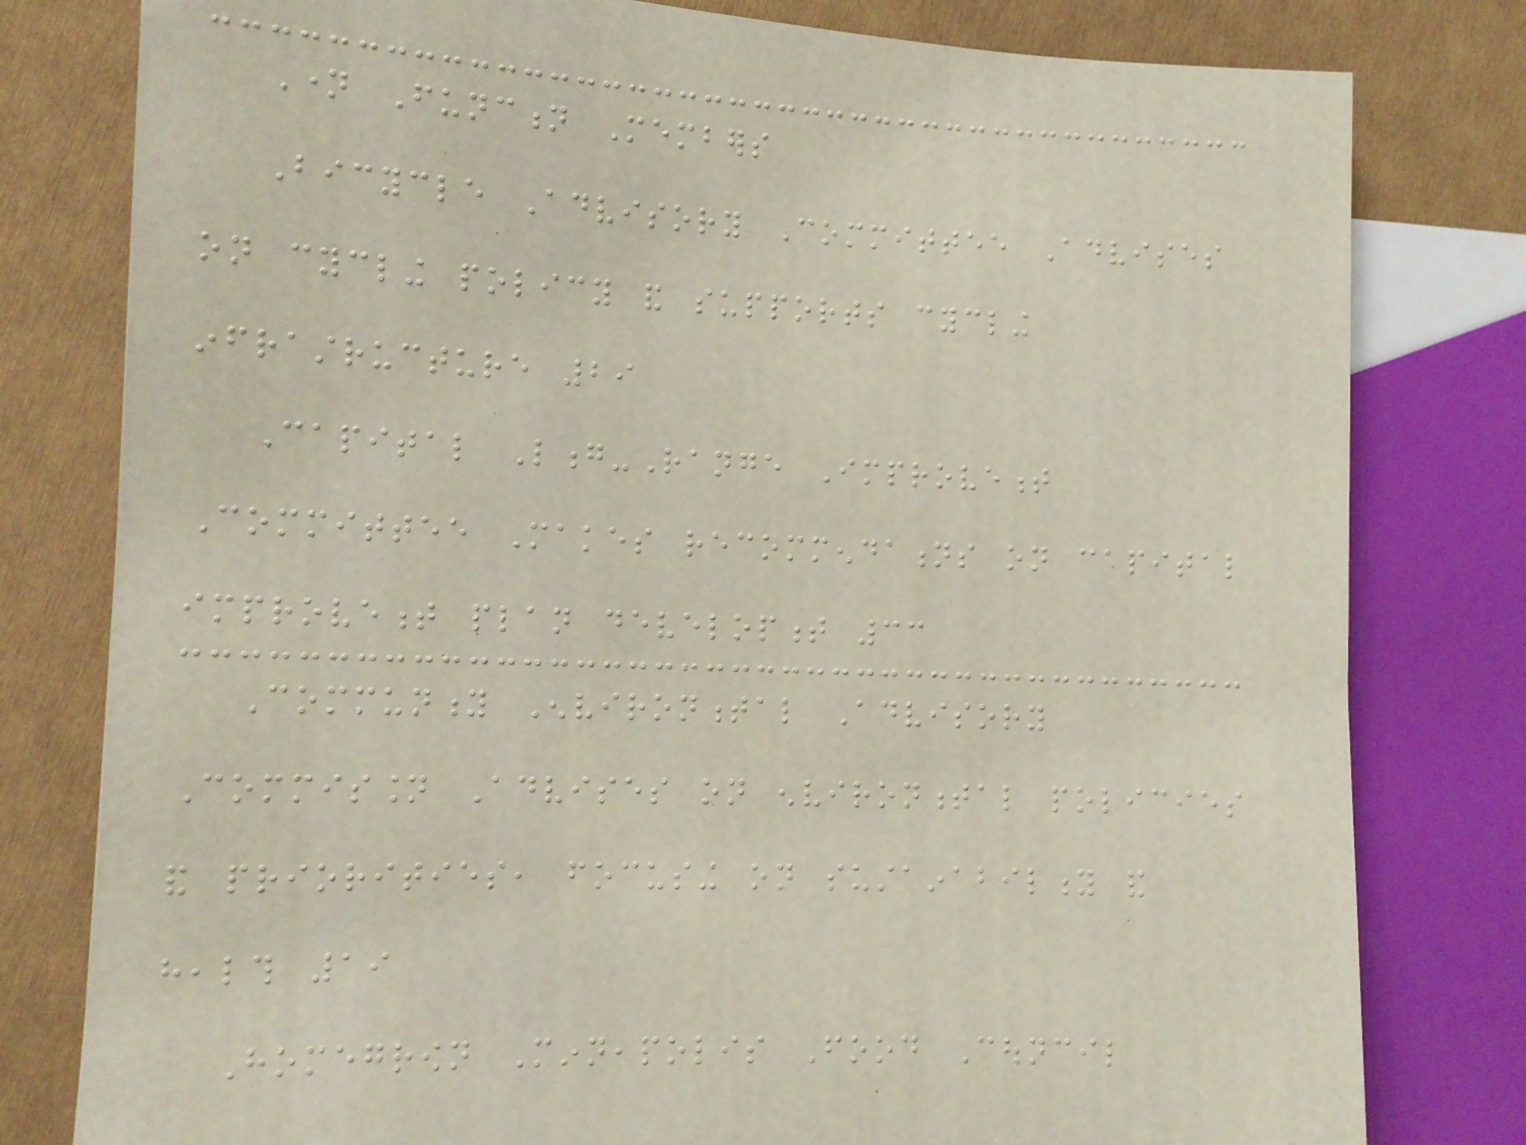Name Function Members
Bicycle Advisory Committee Advises
on cycling policy and supports cycling
infrastructure 29
Capital Long-Range Improvement
Committee Makes recommendations on capital
improvement plan development 33
Community Environmental Advisory
Commission Advises on environmental policies
and priorities, focusing on sustainability and
health 19
Homegrown Minneapolis Food Council
